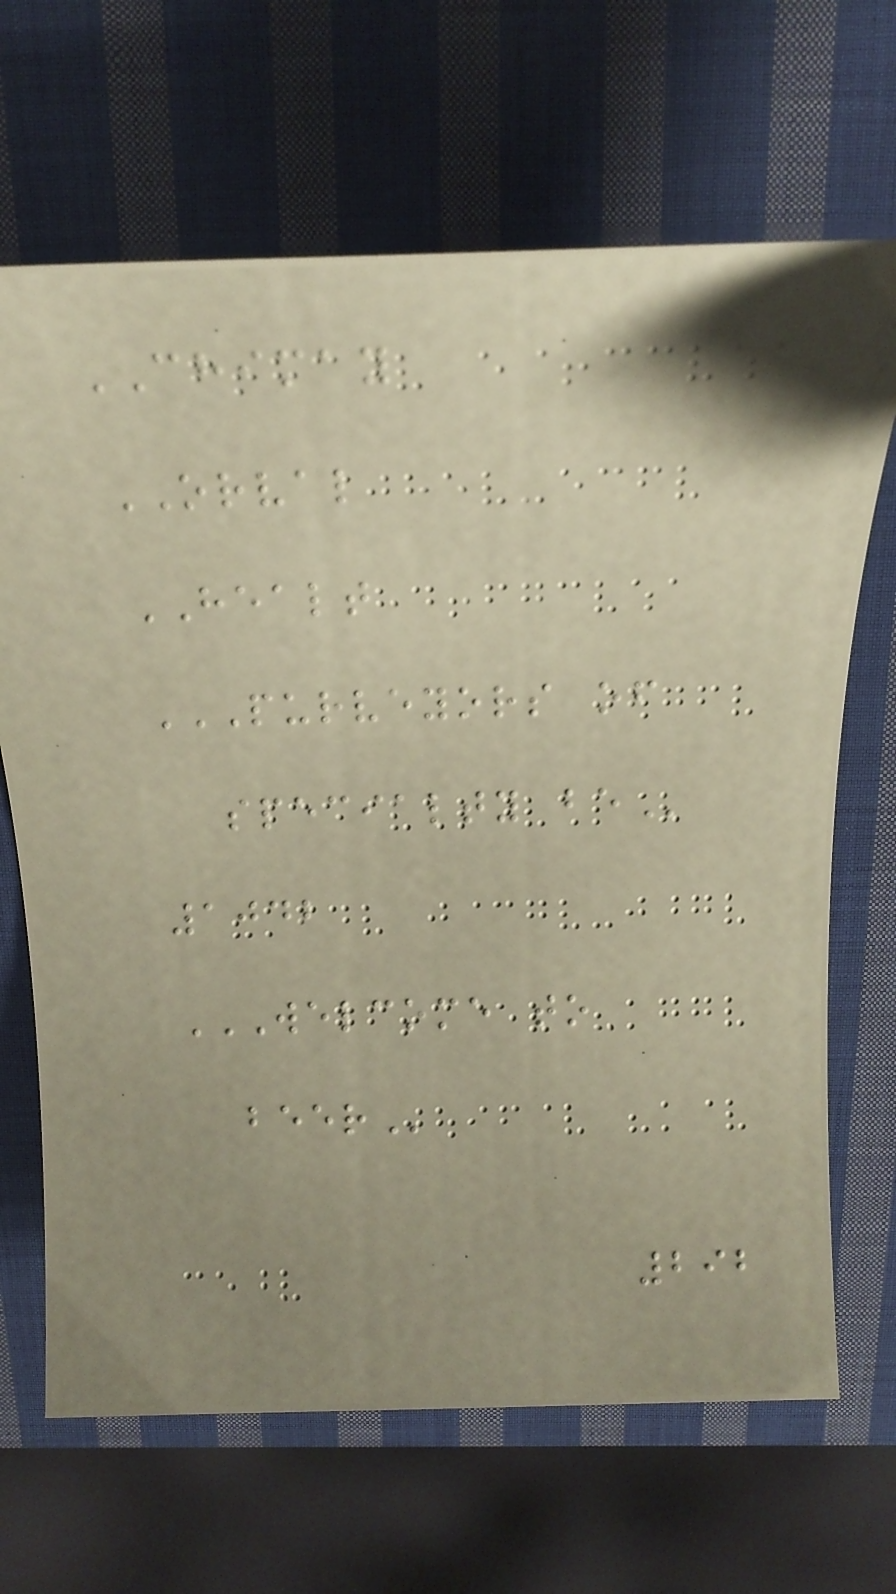CHIMAY
ORVAL
HEALT
PURVEYORS OF
SPECIALTY BE
1042
WELCOME TO
BEER
292
